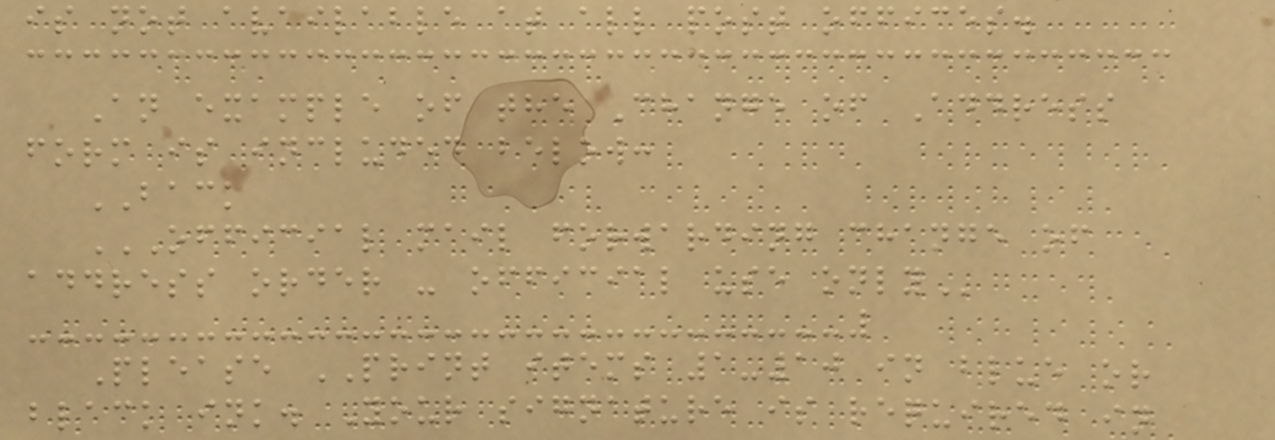is not available at all post offices.
An example of the Change of Address
form is included below:
BACK
OFFICIAL MAIL FORWARDING CHANGE OF
ADDRESS ORDER - OFFICIAL USE ONLY
Please PRINT items 1-10 in blue or
black ink. Your signature is required in
